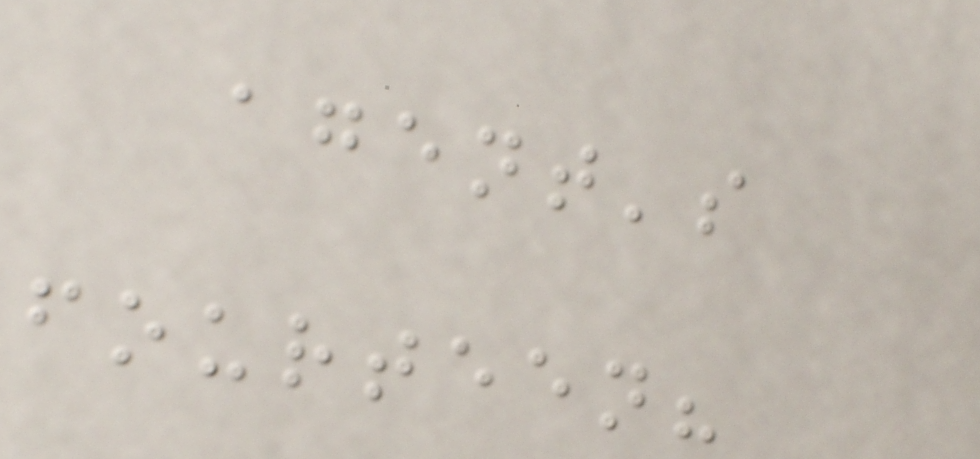agent's
fourteen?
